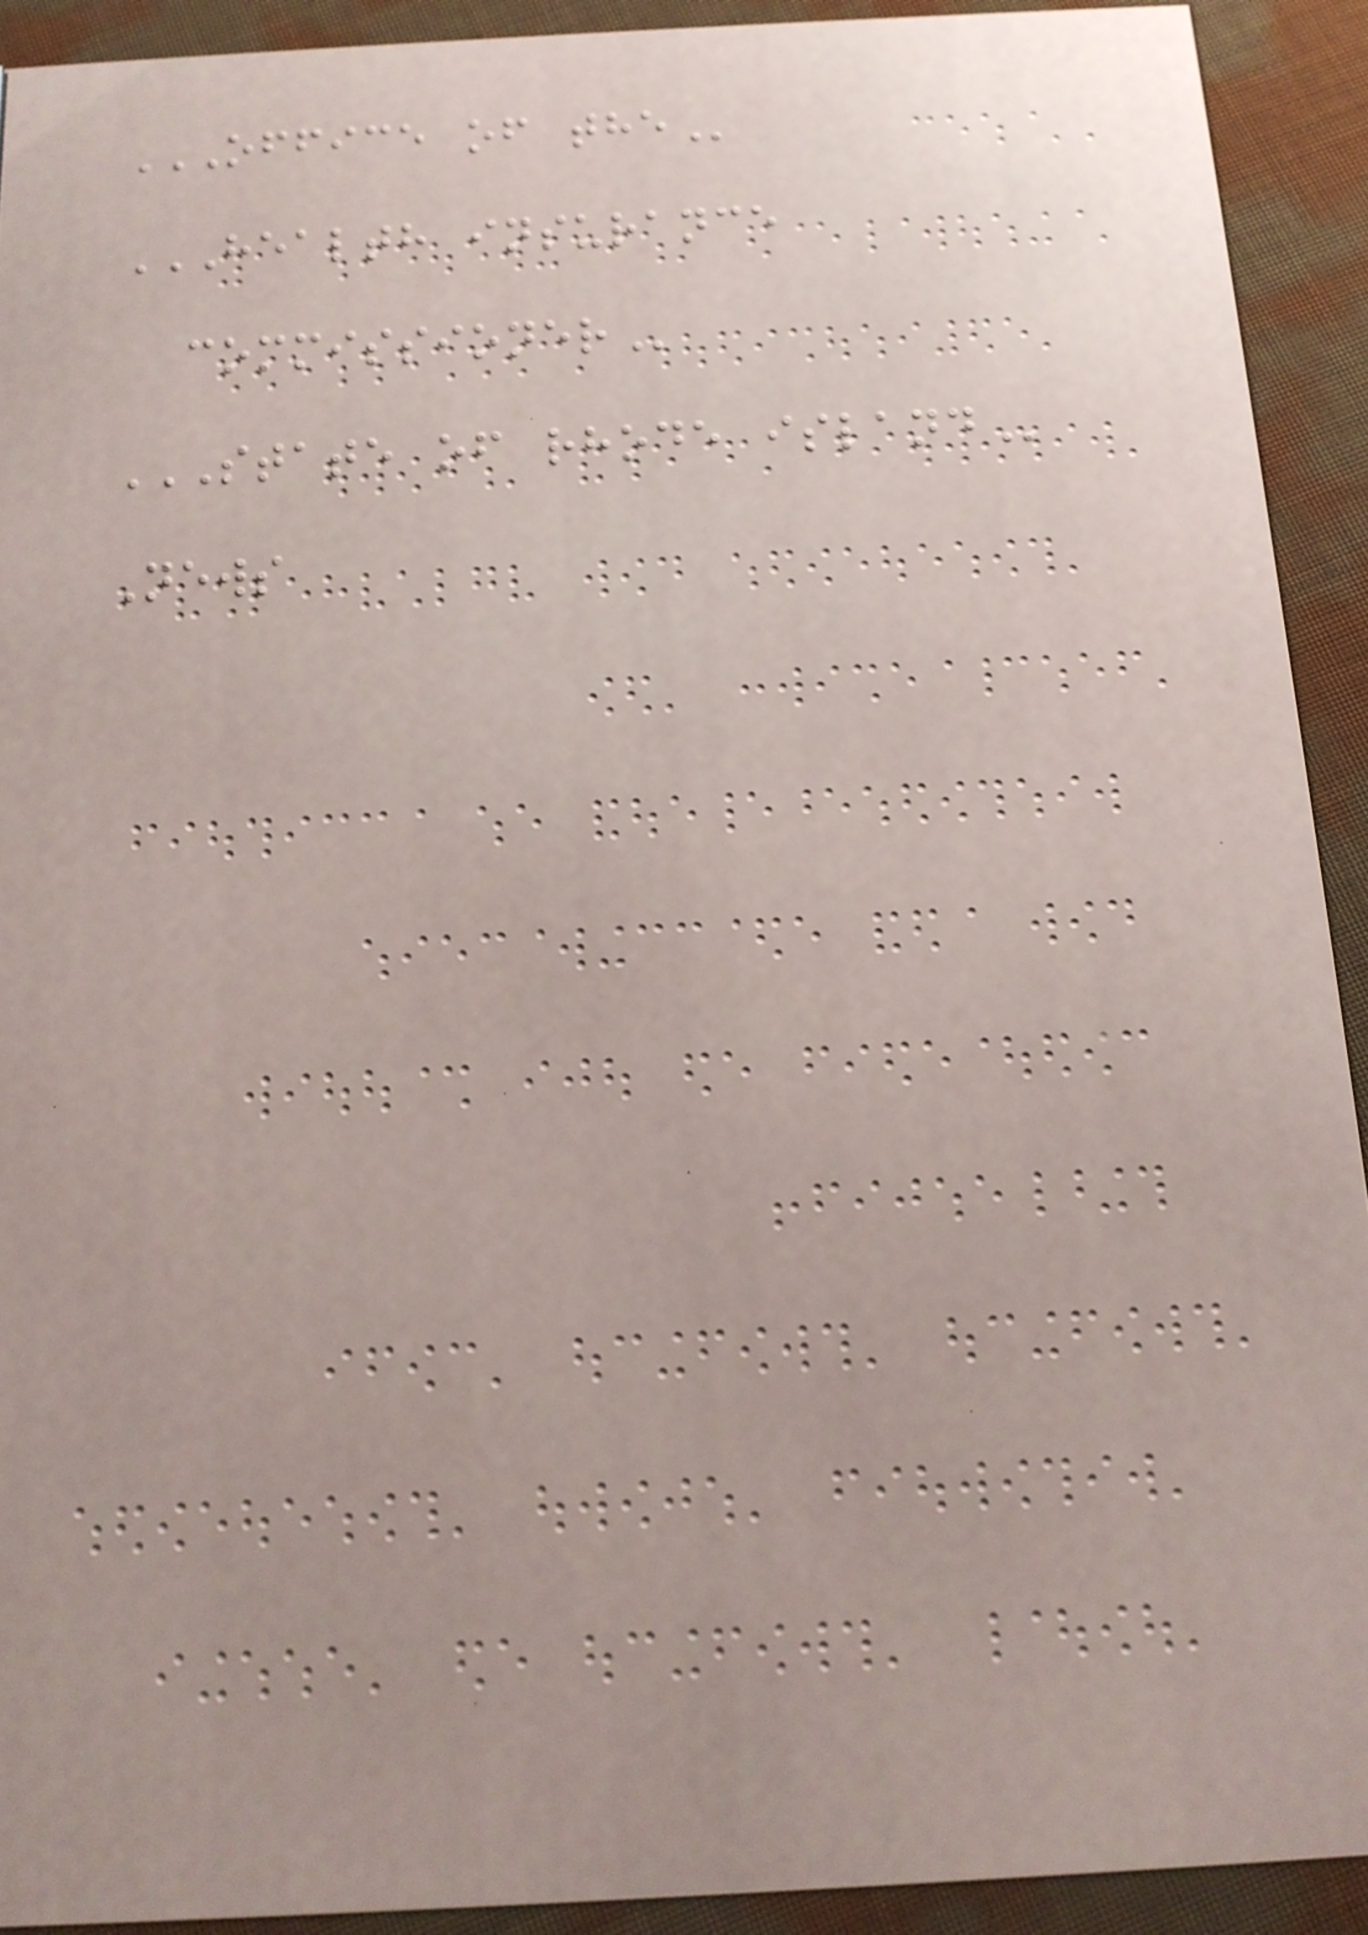OFFICE OF THE
HEALTH INSURANCE
COMMISSIONER
STATE OF RHODE ISLAND
News
